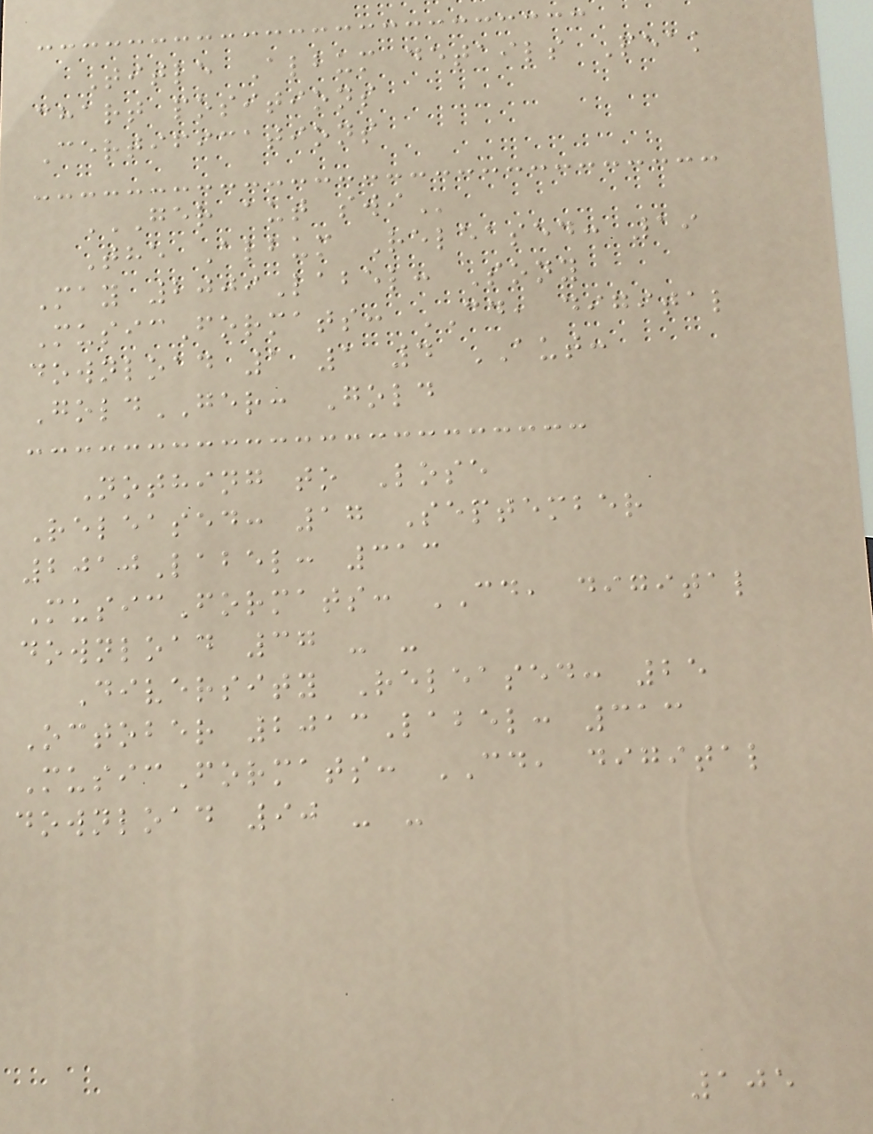Title Album details Peak
chart positions
Certifications
GER AUT SWI
The Album Released: 19
May 2009Label: Sony
MusicFormats: CD, digital
download 1 1 4 AUT:
GoldGER: Gold
Nothing to Lose
Released: 17 September
2010Label: 313
MusicFormats: CD, digital
download 37 - -
Diversity Released: 25
October 2013Label: 313
MusicFormats: CD, digital
download 90 - -
105
